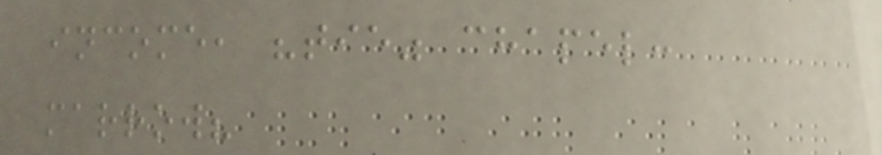income, "tie" chapel:
marrow?
